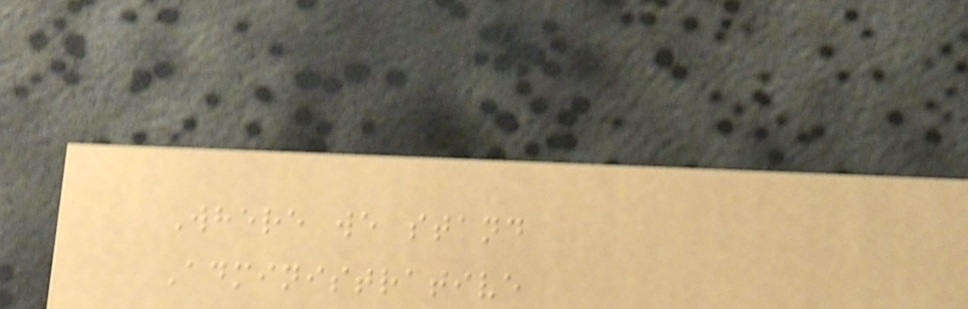Where we stand
Administrative
